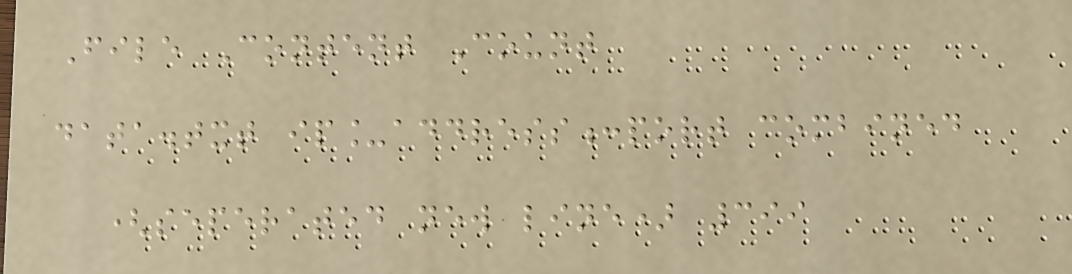File Content Count
data.txt ip_address:port combined
(seperated new line) 399
